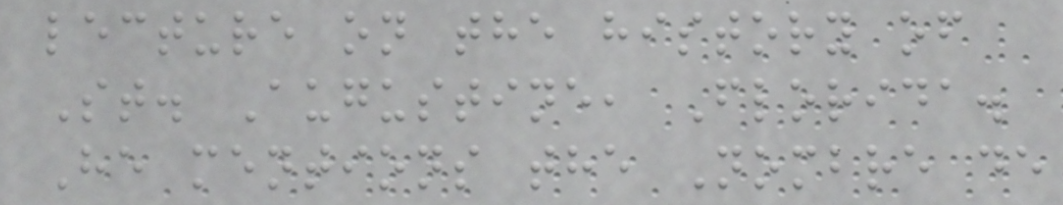lecture on the history of
St. Augustine, Florida.
He mentions the Nombre de
